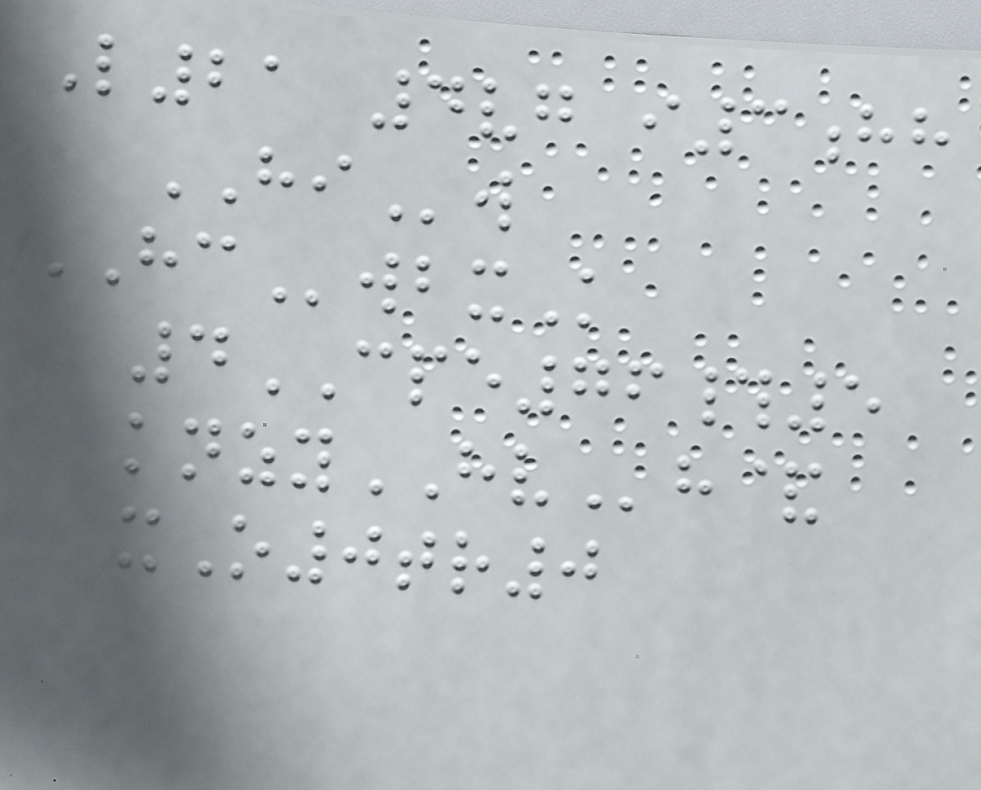L21 4vg i3hh
HIw
HCwbxK
4CPE76#5
knzyHVh&
xO0tr0
